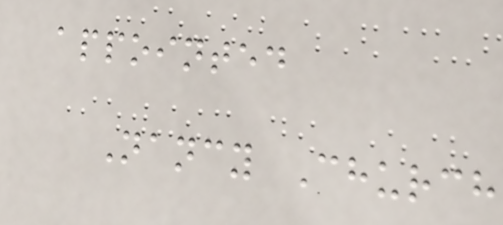appointed
Nancy Church
